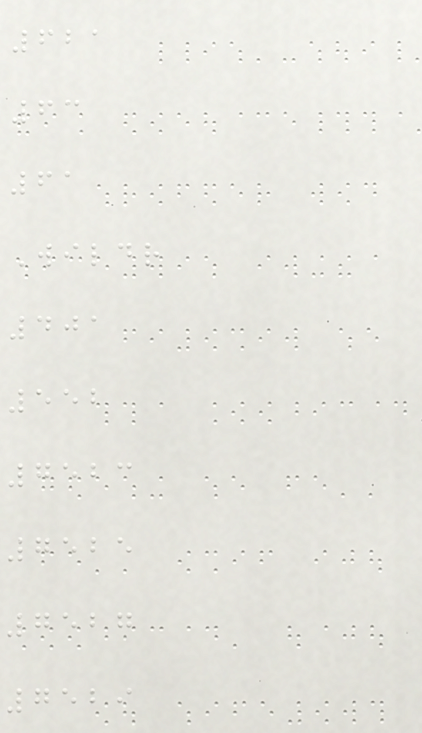621
63
61
Wildr
401
552
7523
7525
7527
7529
